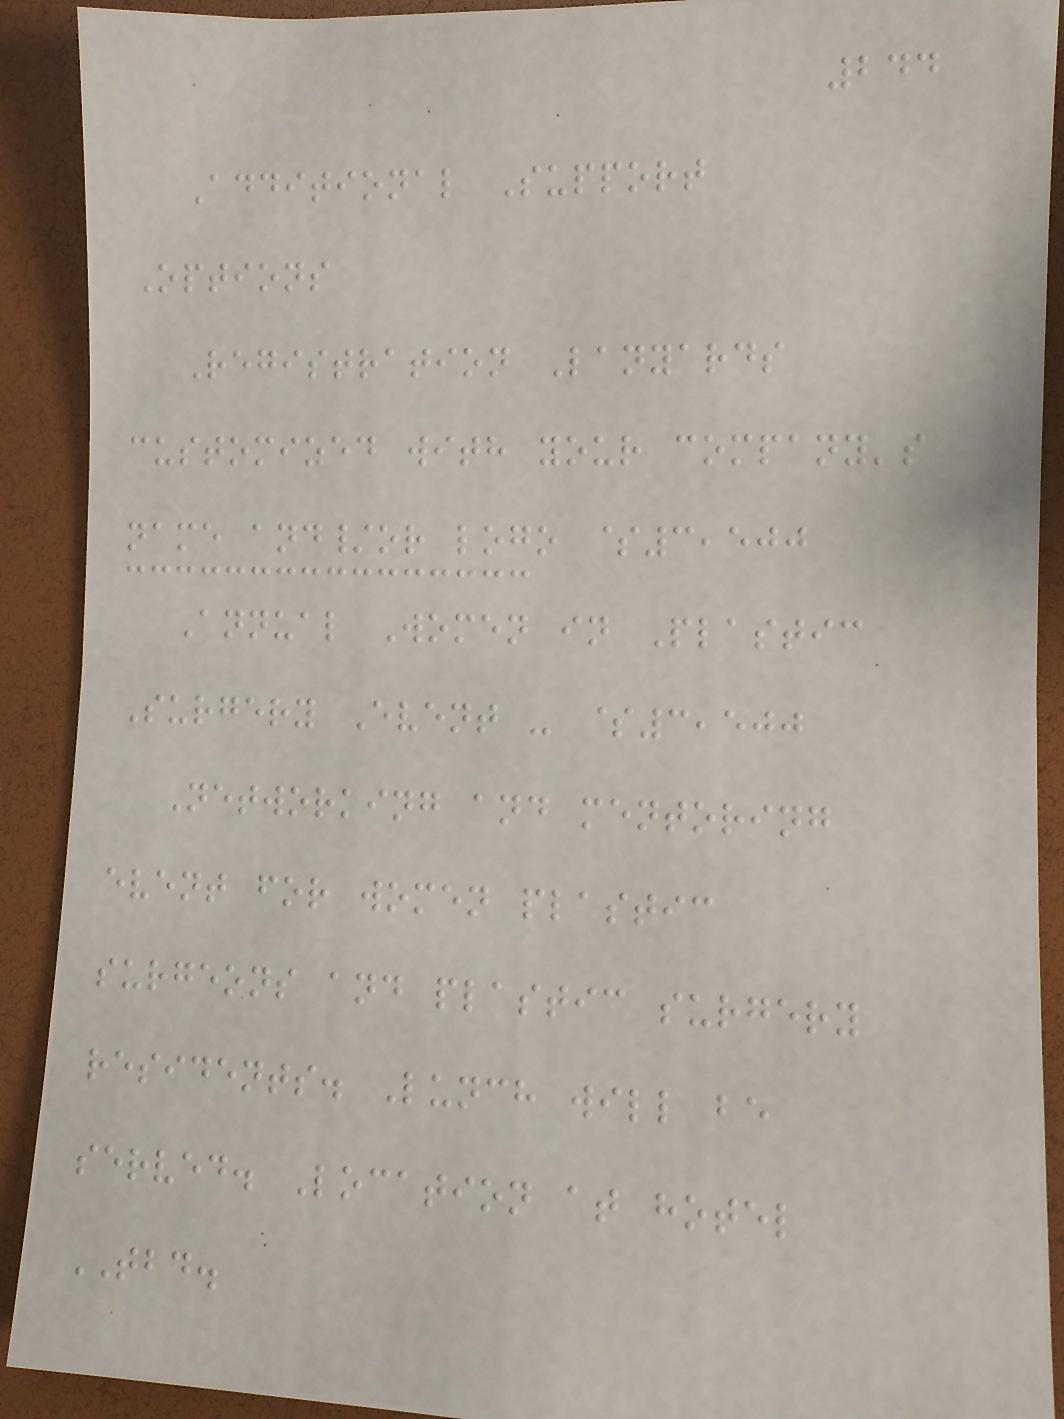244
Additional Support
Options
Registration Lanyards
customized with your company's
name and/or logo $3,500
Annual Women in Plastic
Surgery Event - $3,500
Networking and mentoring
event for women plastic
surgeons and plastic surgery
residents. Lunch will be
served. Location at hotel
TBD.
